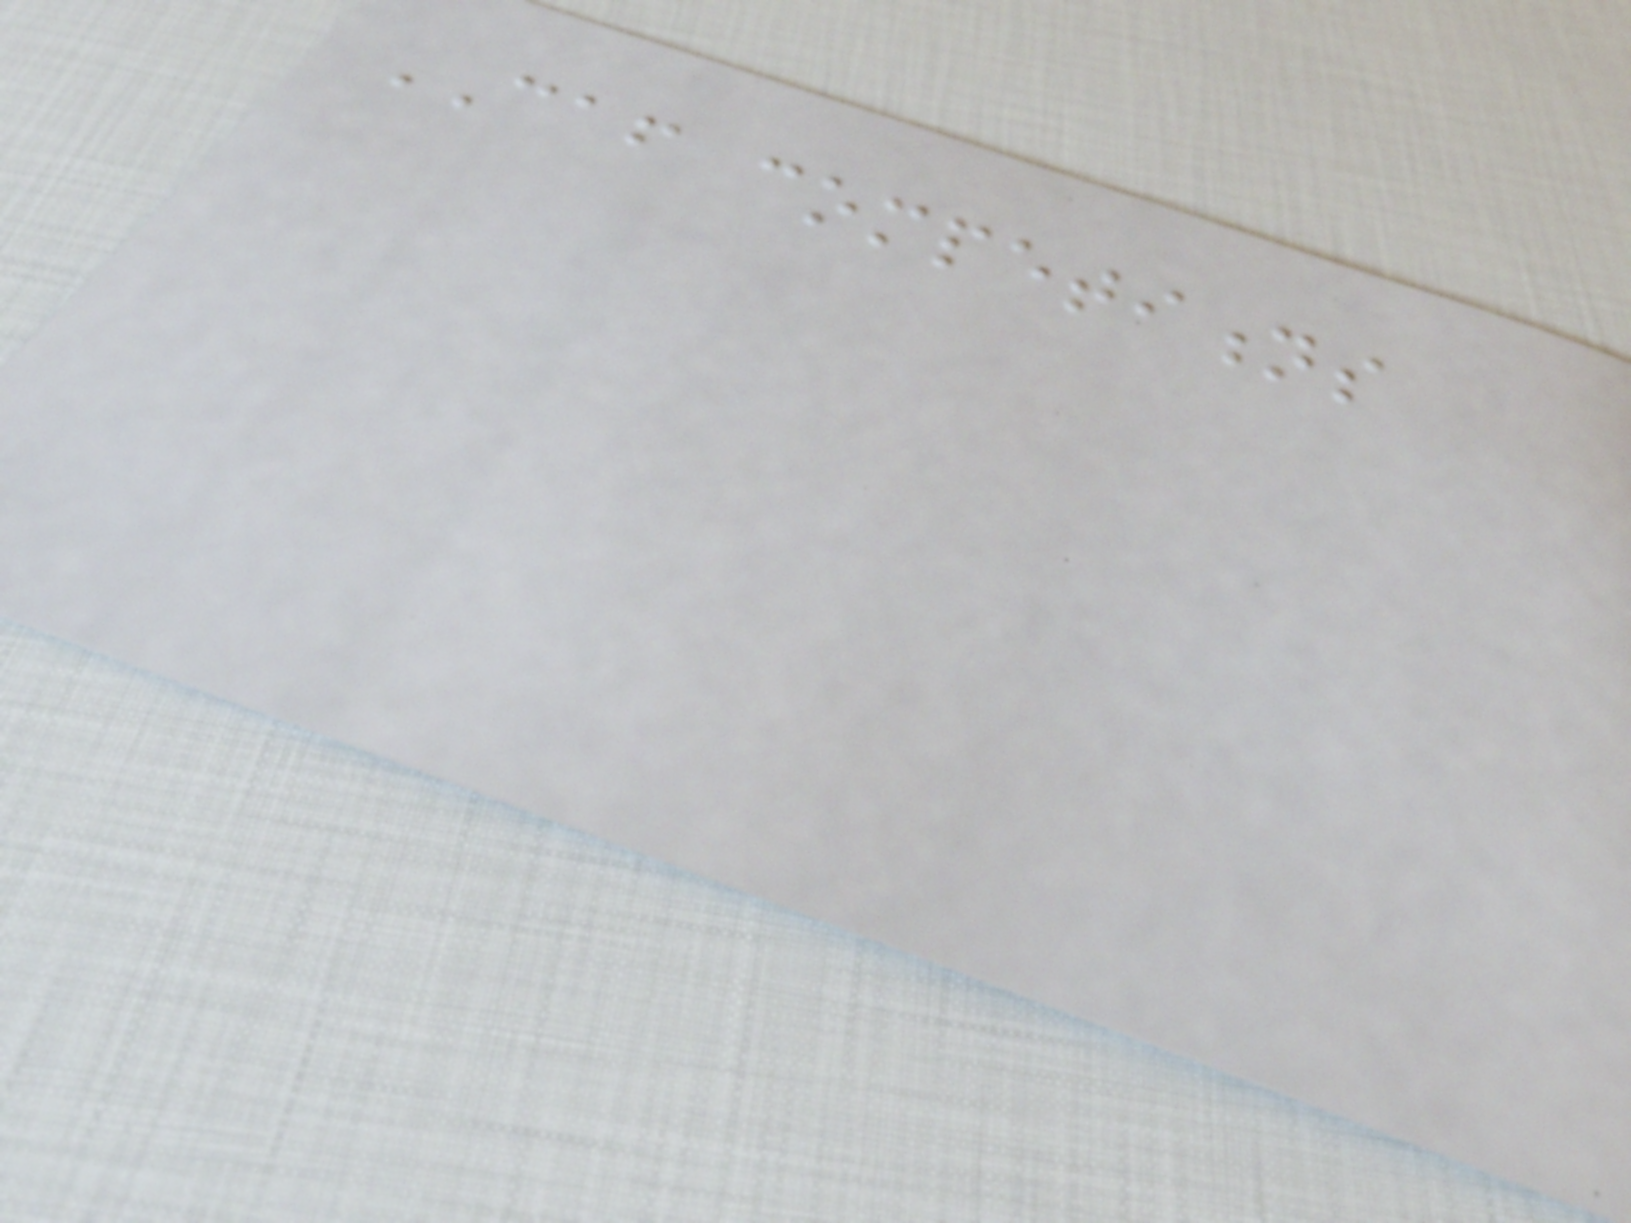CAF competitions
